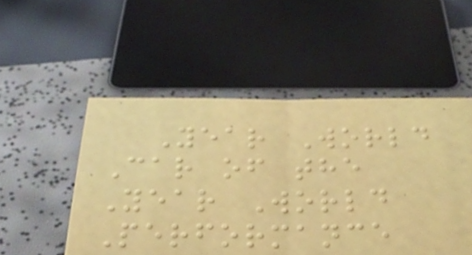Year World
Car of the
Year World
Performance
